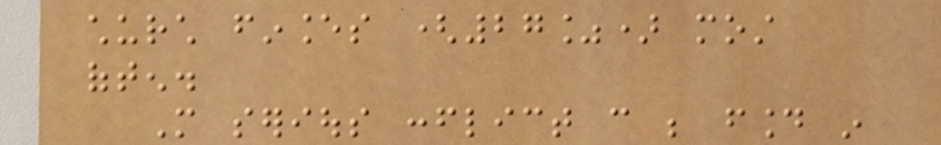church finances (27%) most
often.
More serious conflict can be found in
